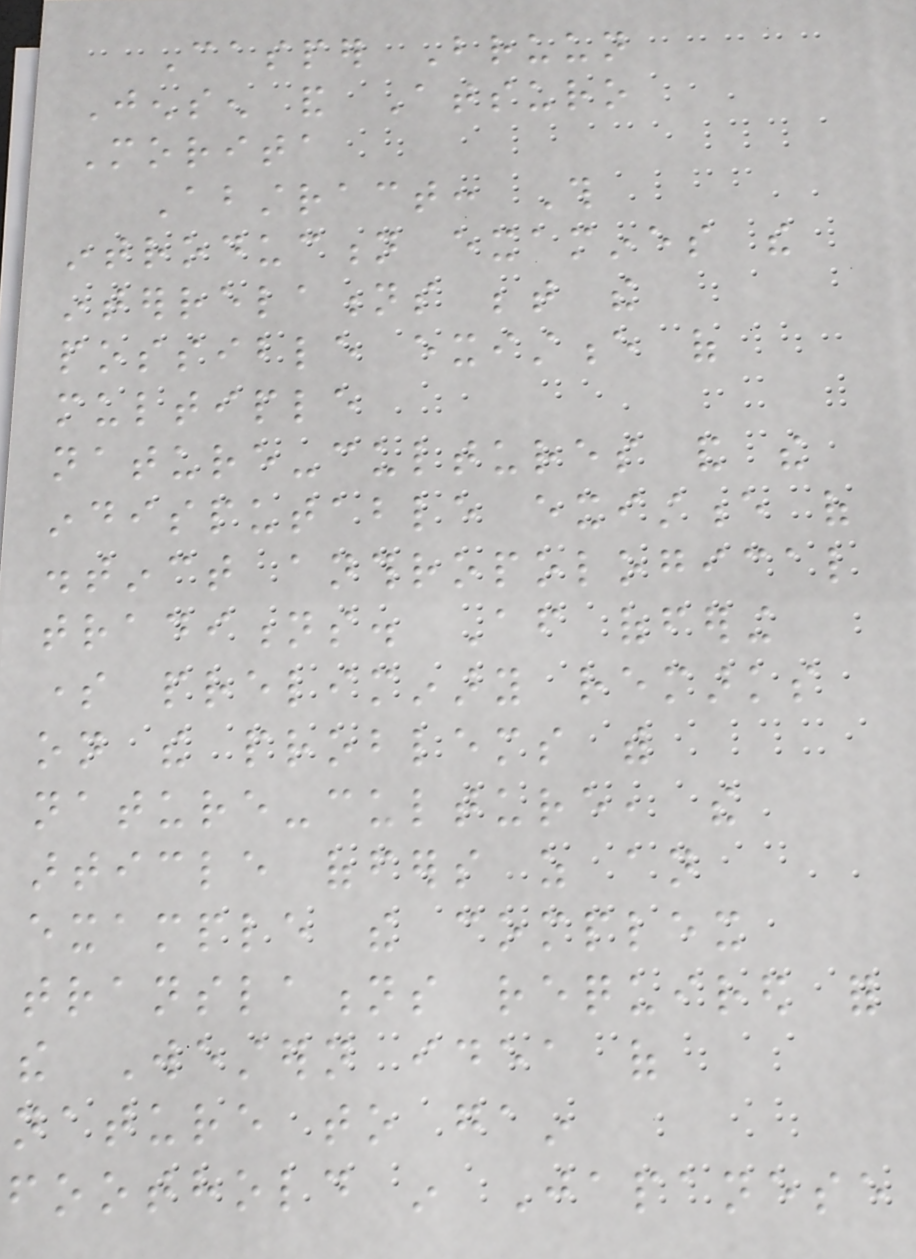Casper Bruun
Jensen and Atsuro
Morita
Abstract: This
introduction examines the
interrelations between the
possible existence of
multiple
nature-cultures and the
indisputable existence of
distinct anthropological
traditions. After offering
some preliminary remarks
on the problems with
nature-culture, the
article offers as an
example the complex
translations required for
the Western idea of
nature to gain
foothold in Japanese
